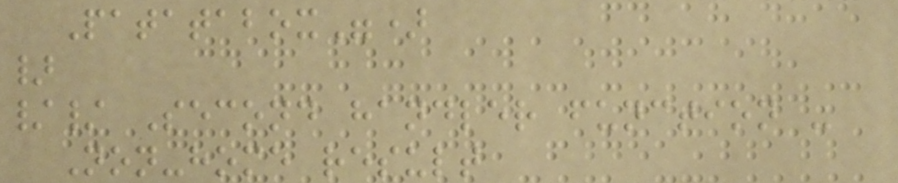Patatabox")
}
// Second handler function -
Non-home result
